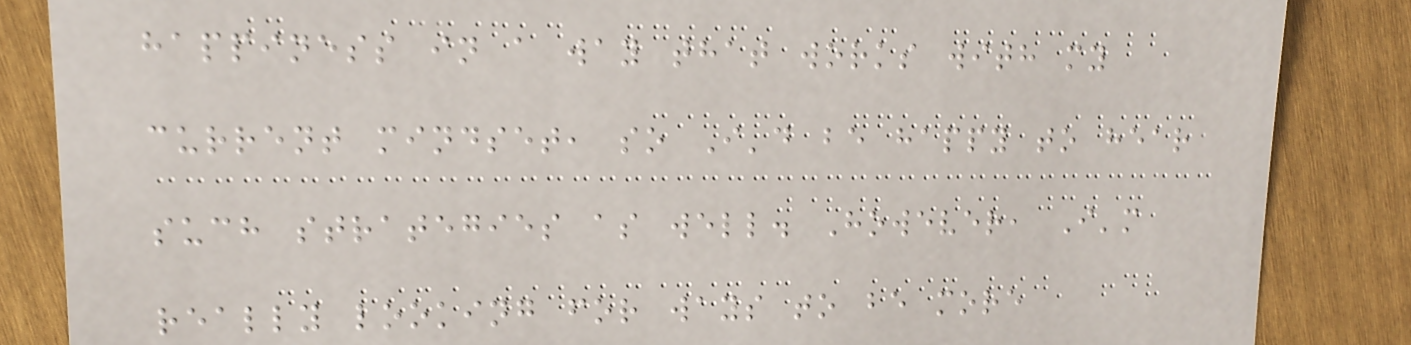happiness in a way that works with my
current mindset, so I'd be happy to hear
such strategies as well. However, I'm
really looking for ways to be more
